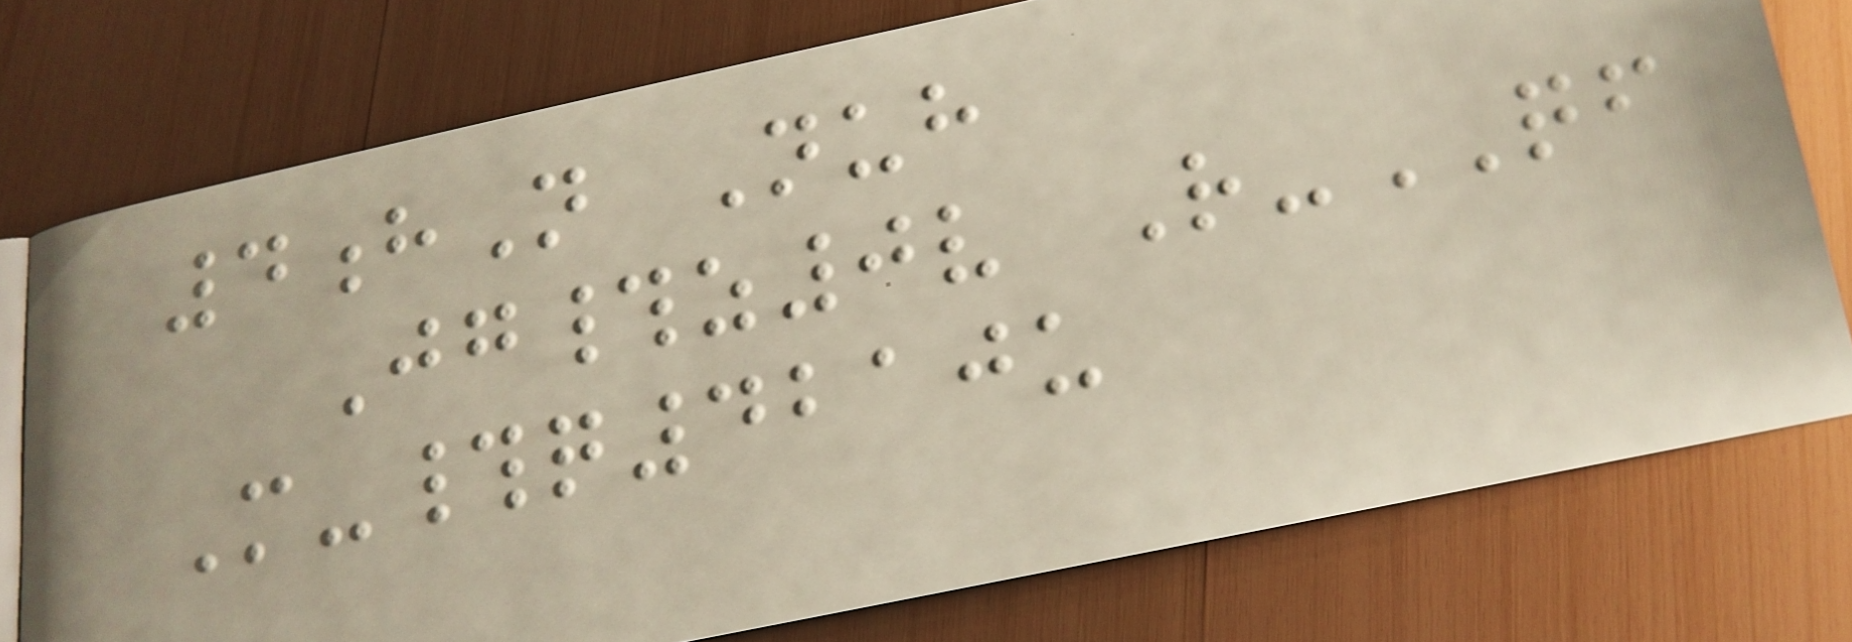4hN Nuh
Jg#z0v R-QF
M-#q4210u
